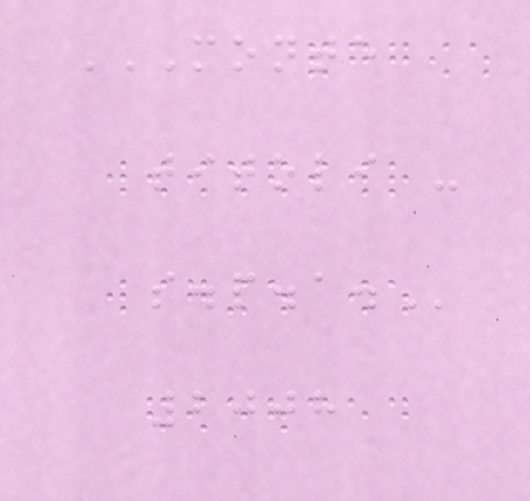MONTE
TITOLI -
S.P.A.
2008
